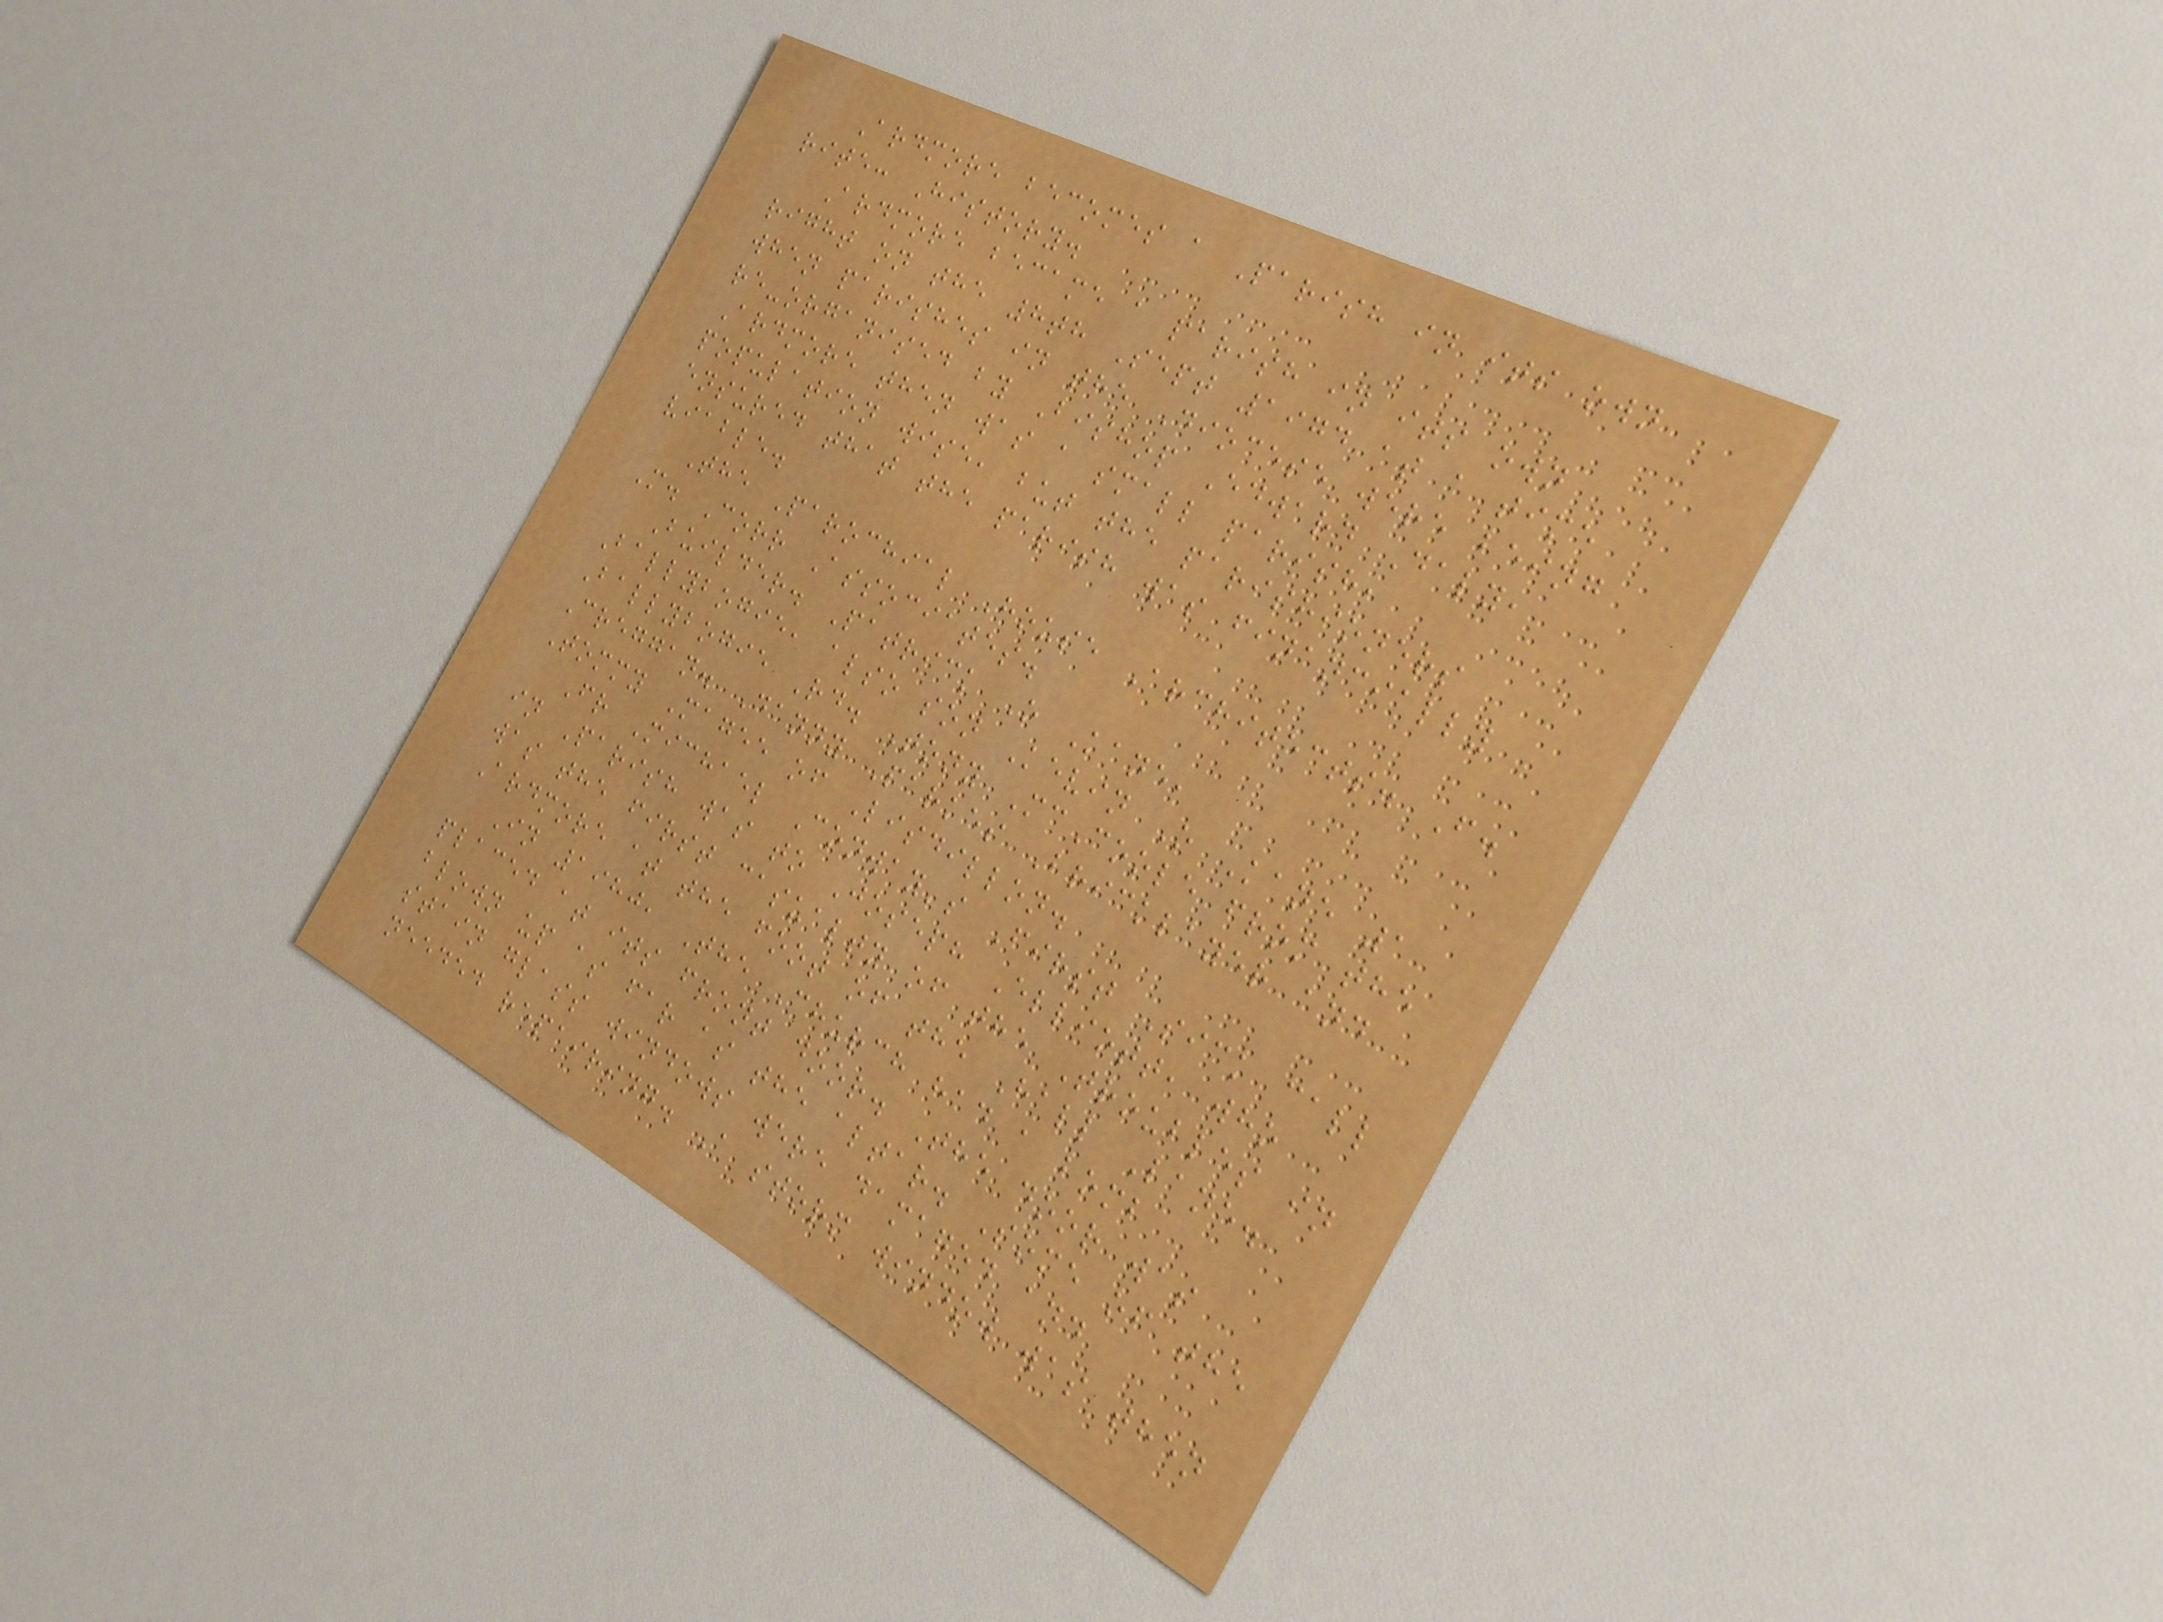Ardmore becomes a Parish in its own
rite: History.
Ardmore became a parish in its own
right on the 8th Sept 1974 at a time
when parishes in the Diocese were being
re-organised by Bishop Edward Daly,
Ardmore then was a small parish,
population wise, but the parishioners
ensured that the parish was financially
viable.
The Parochial House Architects. F.
M. Corr Associates.
Builder. Patrick O Kane,
Ballybogie, also son Kevin O Kane 1
Ballybogie Rd. Tony McCoole from the
Creggan. Danny Parkes Bricklayer and
Tommy Magee of Lisdillon.
Fr Michael Conway's First Sick call
in Parish was to Joseph Elliott, who
was the first casualty of the Troubles in
Ardmore at the foot of the Hall Lane.
In 1980, The Church had a bomb
placed at its front door. The door was
blown up as far as the altar. Some of the
stain glass windows were damaged and
needed repairing. A storm window was then
